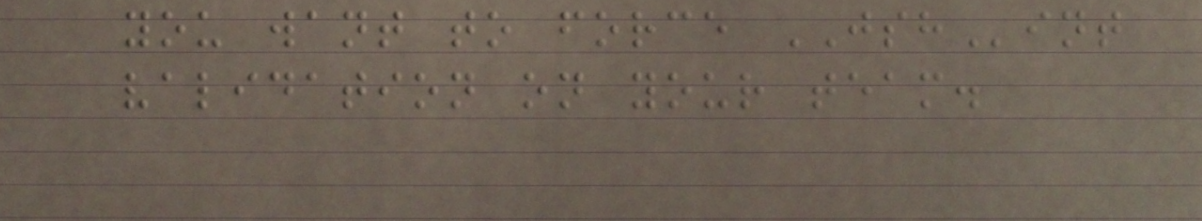you want to force JSHint
validation on your team.
